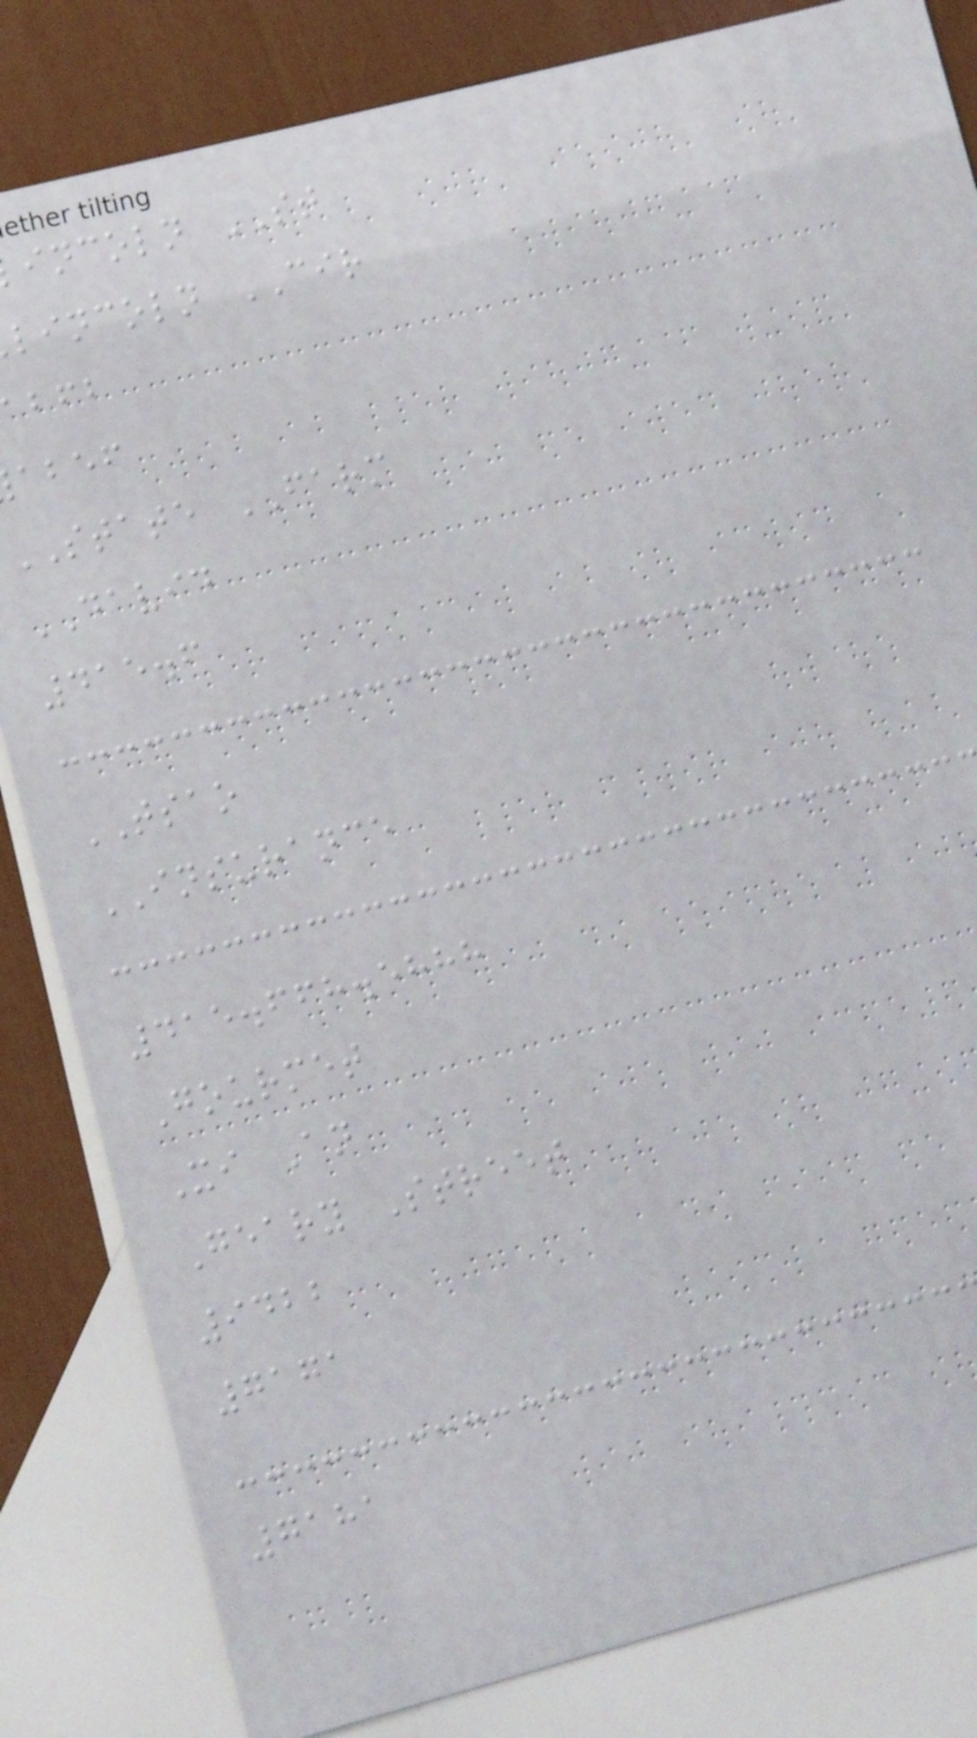incoln ST
lincoln CIR
abef
STATE FARM
DAVID
415.6
TSAO
INSURANCE
415.668.5888
Gourmet
Xi An
Geary Street
9422
7171
7181
